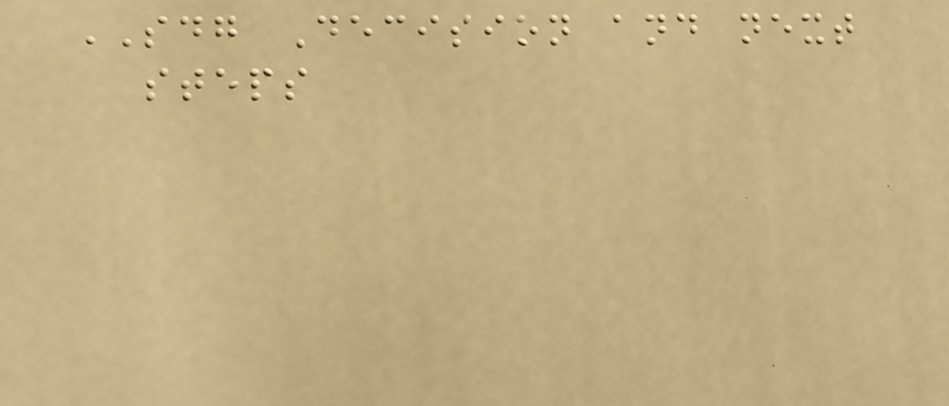SDG Decision and next
steps
